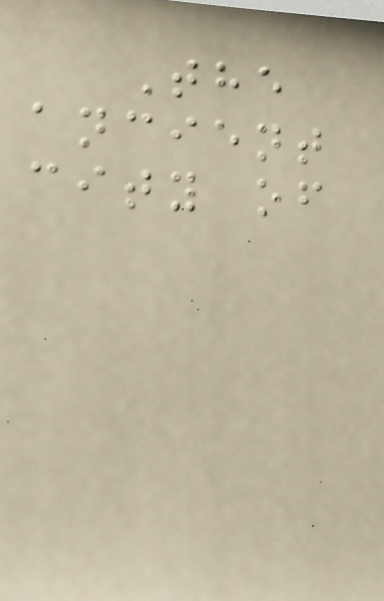The
ancient
city of
